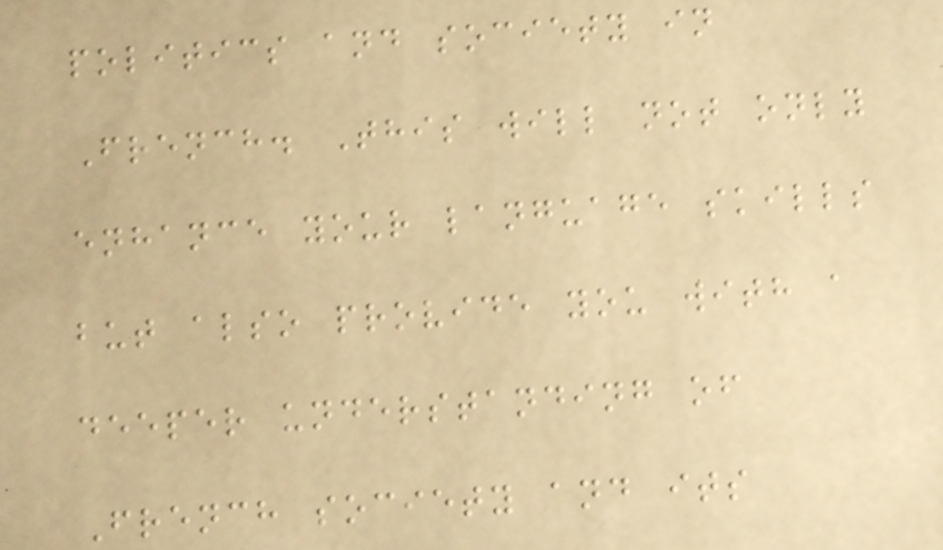politics and society in
French. This will not only
enhance your language skills
but also provide you with a
deeper understanding of
French society and its
